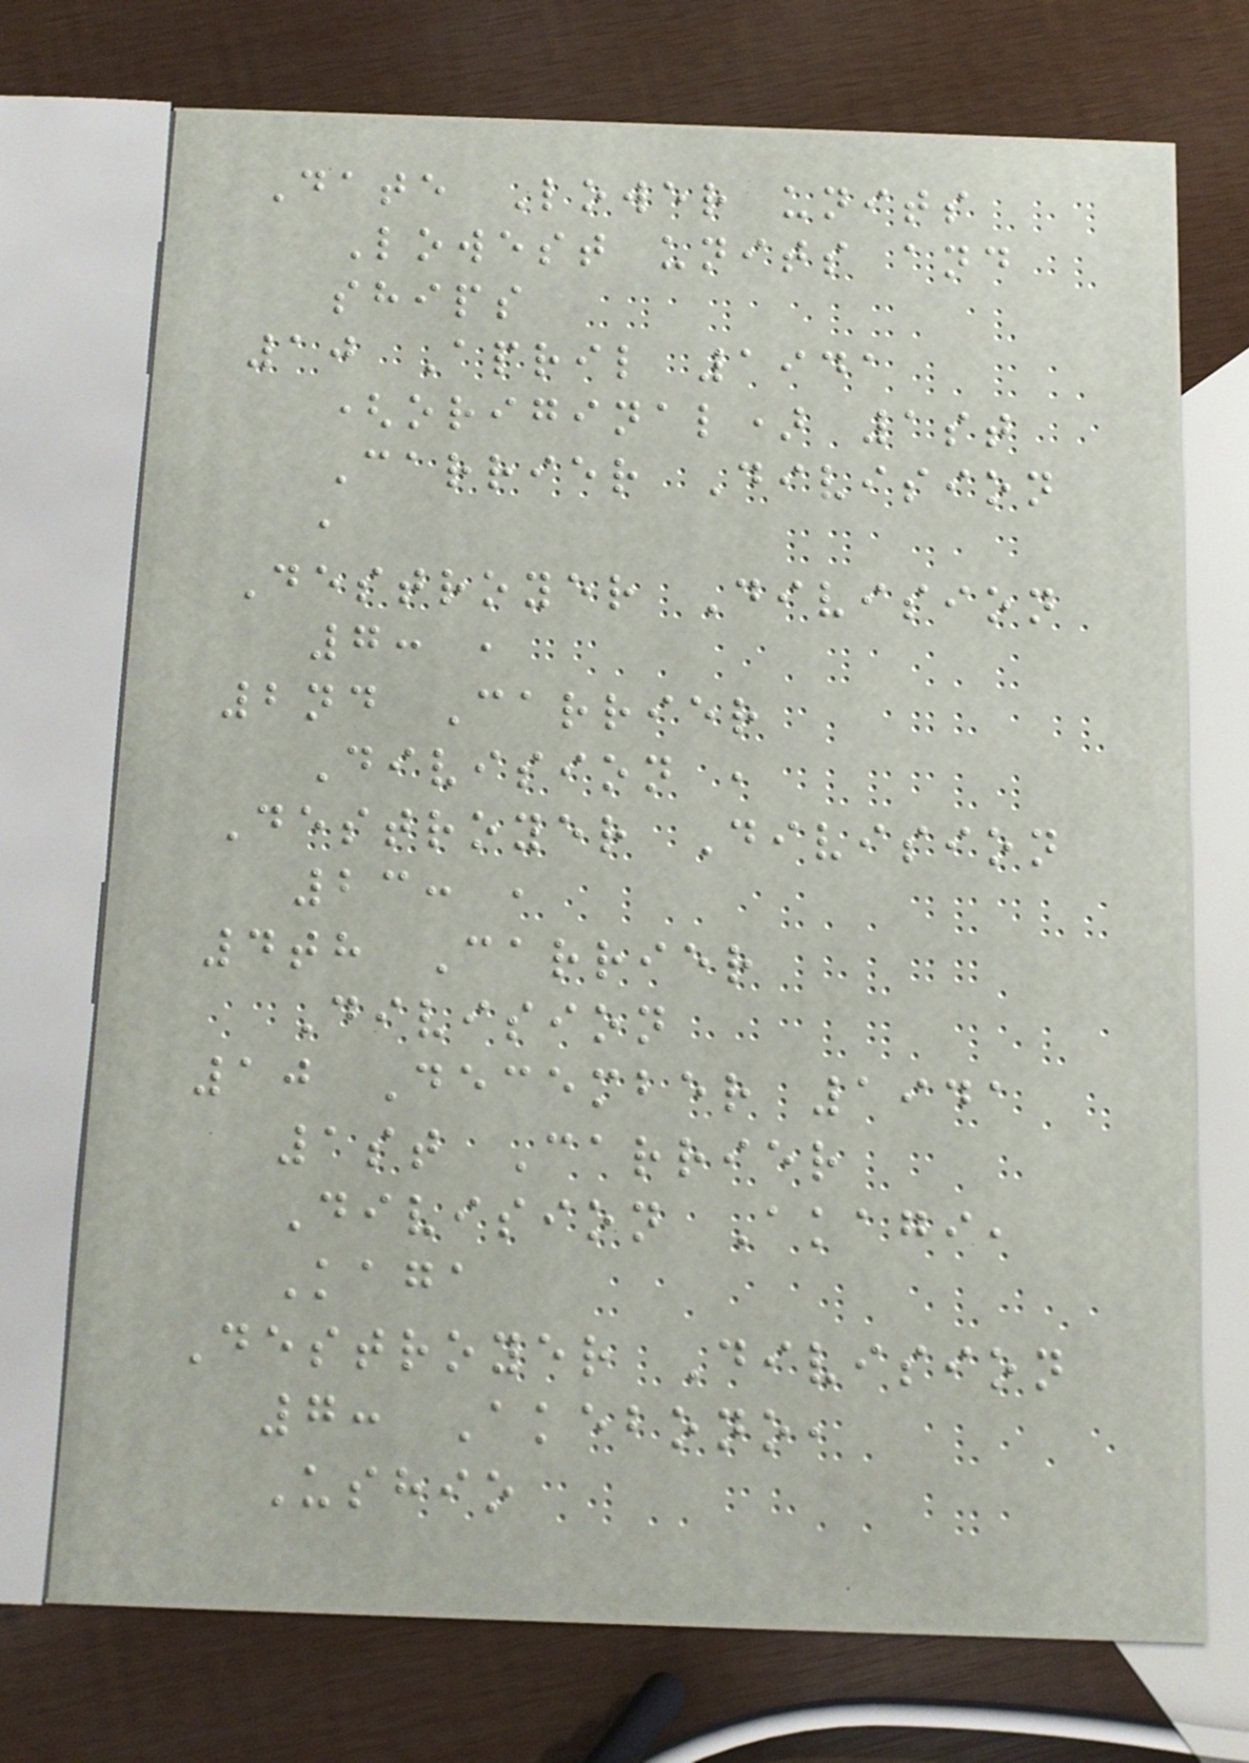Date Lower units
Lowest units and
ships
10 April 1941
(original) 1st
Carrier Division
,
Destroyer Division
7: ,
2nd Carrier
Division ,
Destroyer Division
23: ,
4th Carrier
Division
10 December 1941
1st Carrier
Division Akagi,
Kaga
Destroyer Division
7: Akebono,
Ushio
